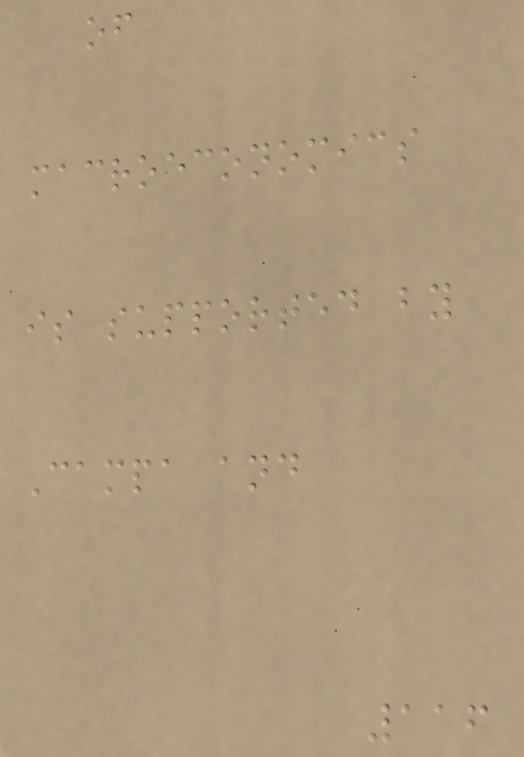of
macroeconomics
is supported by
Campa and
116
